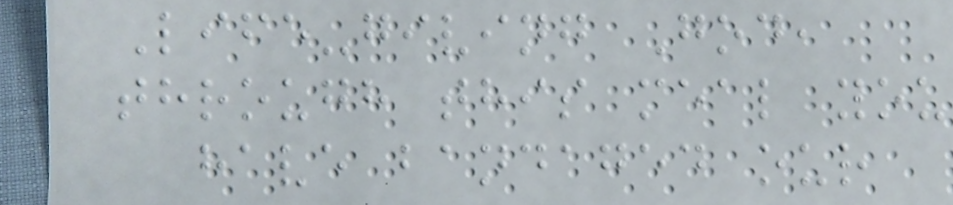Life-giving God,
through this meal you
have bandaged our
